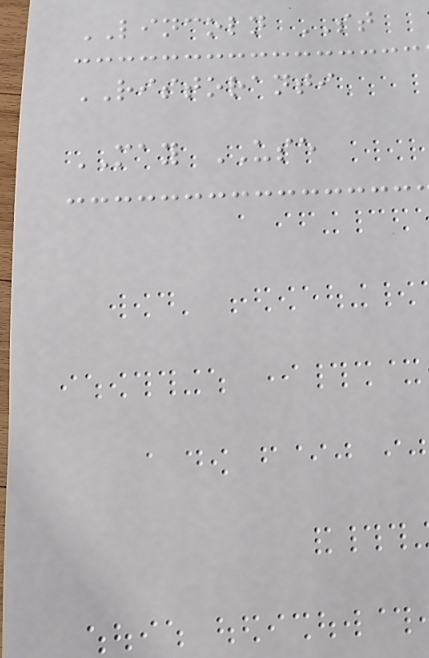LINCOLN ST
RISTORANTI
MAY USE
